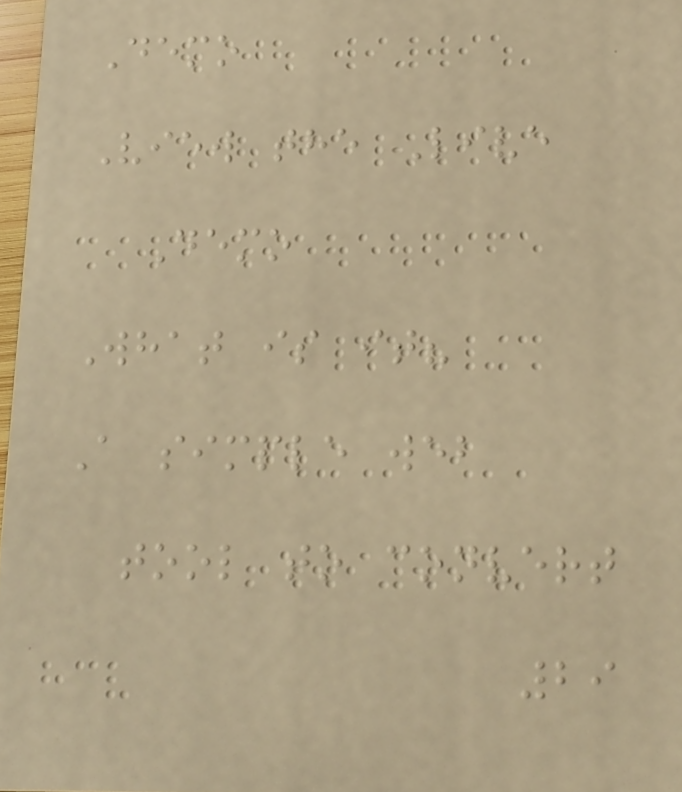Demo
View the Live
Demo
What is it?
A simple web
tool to convert
29
